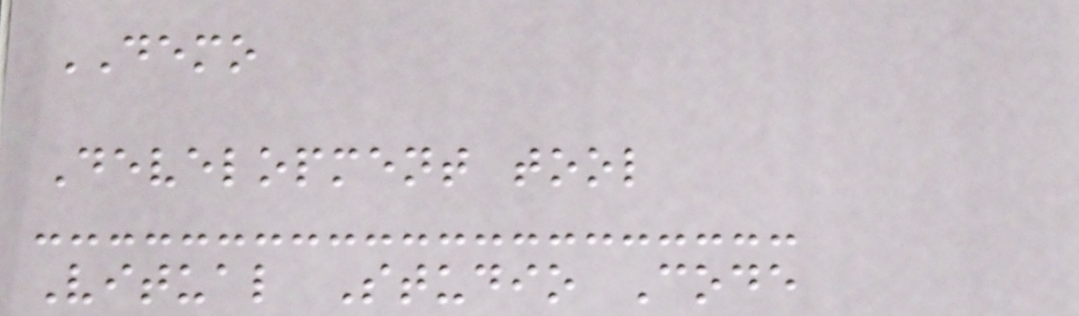DEMO
Development tool
Vitual Studio Code
